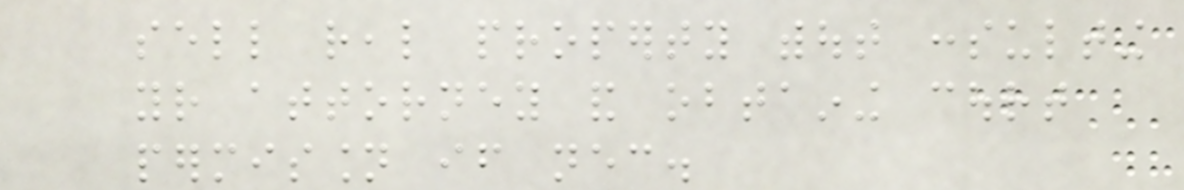sell real property without consulting
your attorney and obtaining court
permission if necessary.
